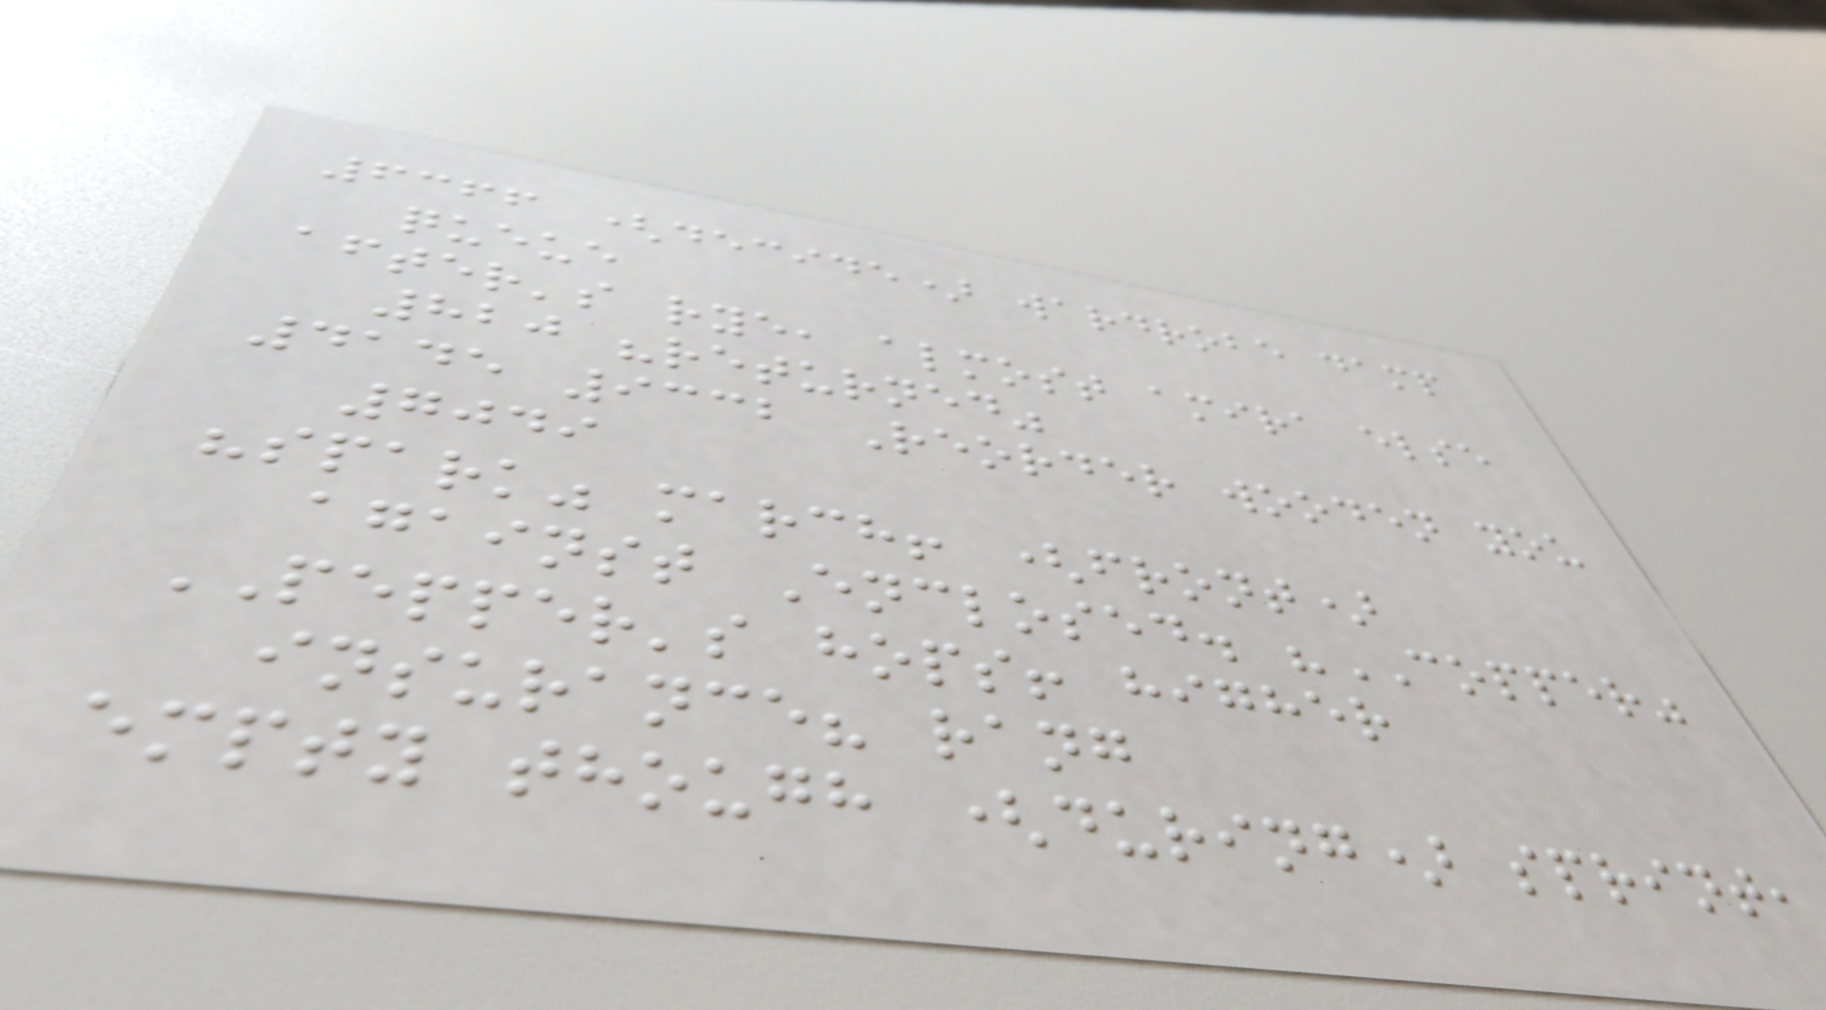6366 (decide) wardrobe damp
queue
after's rye, almost amira else
820 "returned"
4145 9332 Reorder wooden you
7049
"spark" march! (front)
against Enclosed. "COPPER"
PEPPER's hops! higher
insurance? rang
empty though (during) sprint,
